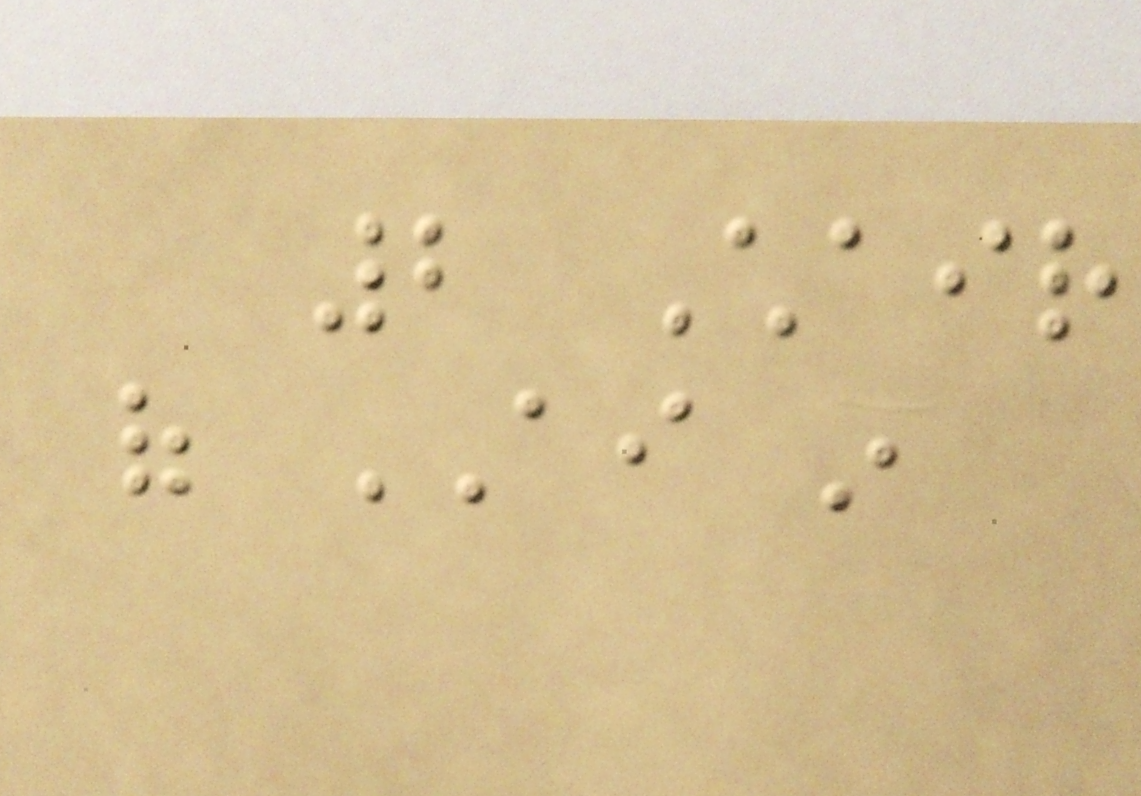2 Chair
of AI in
